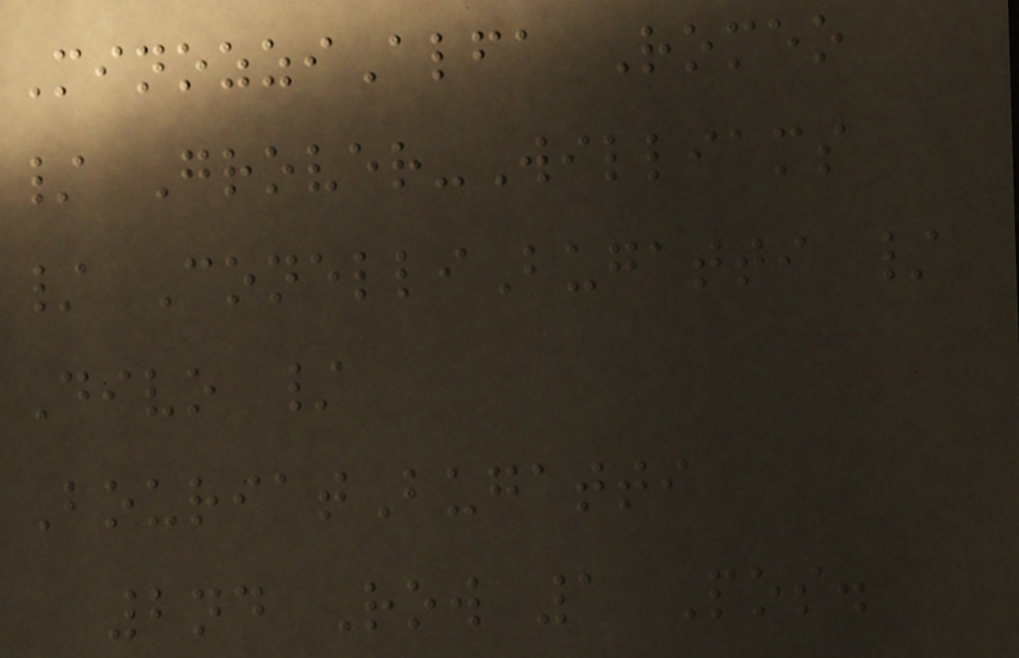MinozziAlfa Romeo
/ Grover-Williams
/ ConelliBugatti /
Divo /
BouriatBugatti
2nd Row 1 Pos.
